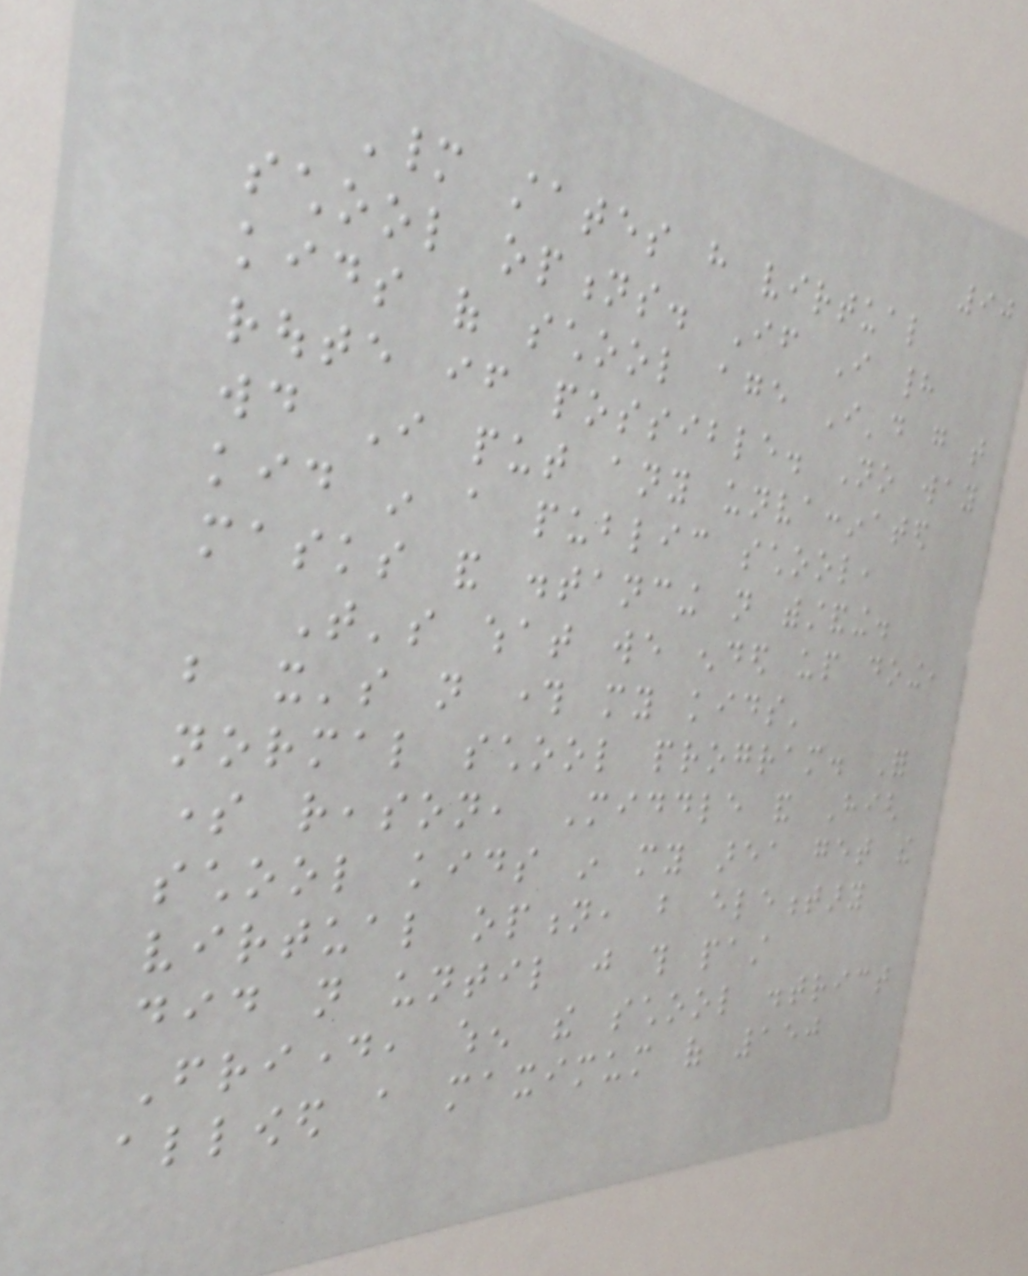90
Many states have virtual
school options. If I had
kids of school age I'd go that
route if possible. No way
would I put any unvaccinated
kid in a public school,
masks and distancing not withstanding.
That's what we ended up doing,
but it's not through my kids'
normal school program. For
some reason, Middle and High
school kids in my area get the
virtual option, but elementary
did not until just this past
Friday, when the school district
allowed a maximum of 150
